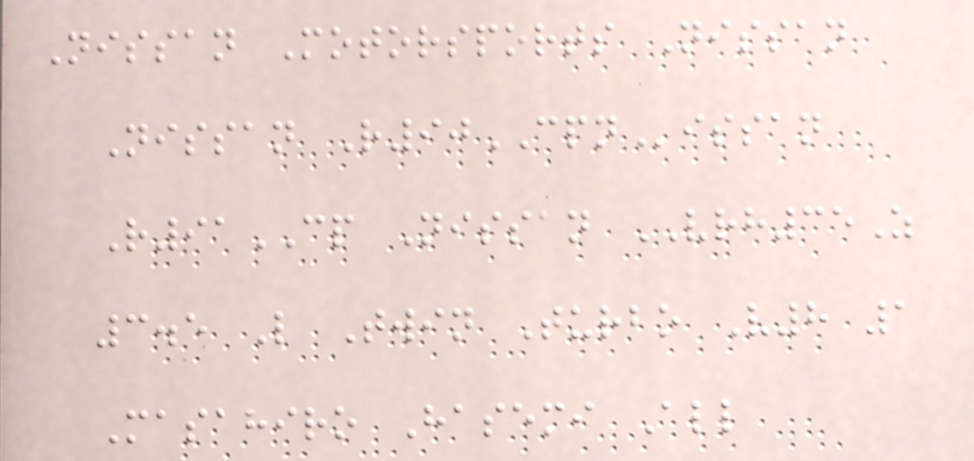Nissan Motorsports Nissan
Nissan R90CPNissan
R91CP Nissan VRH35Z
3.5 L Twin Turbo V8 1
Masahiro Hasemi All
